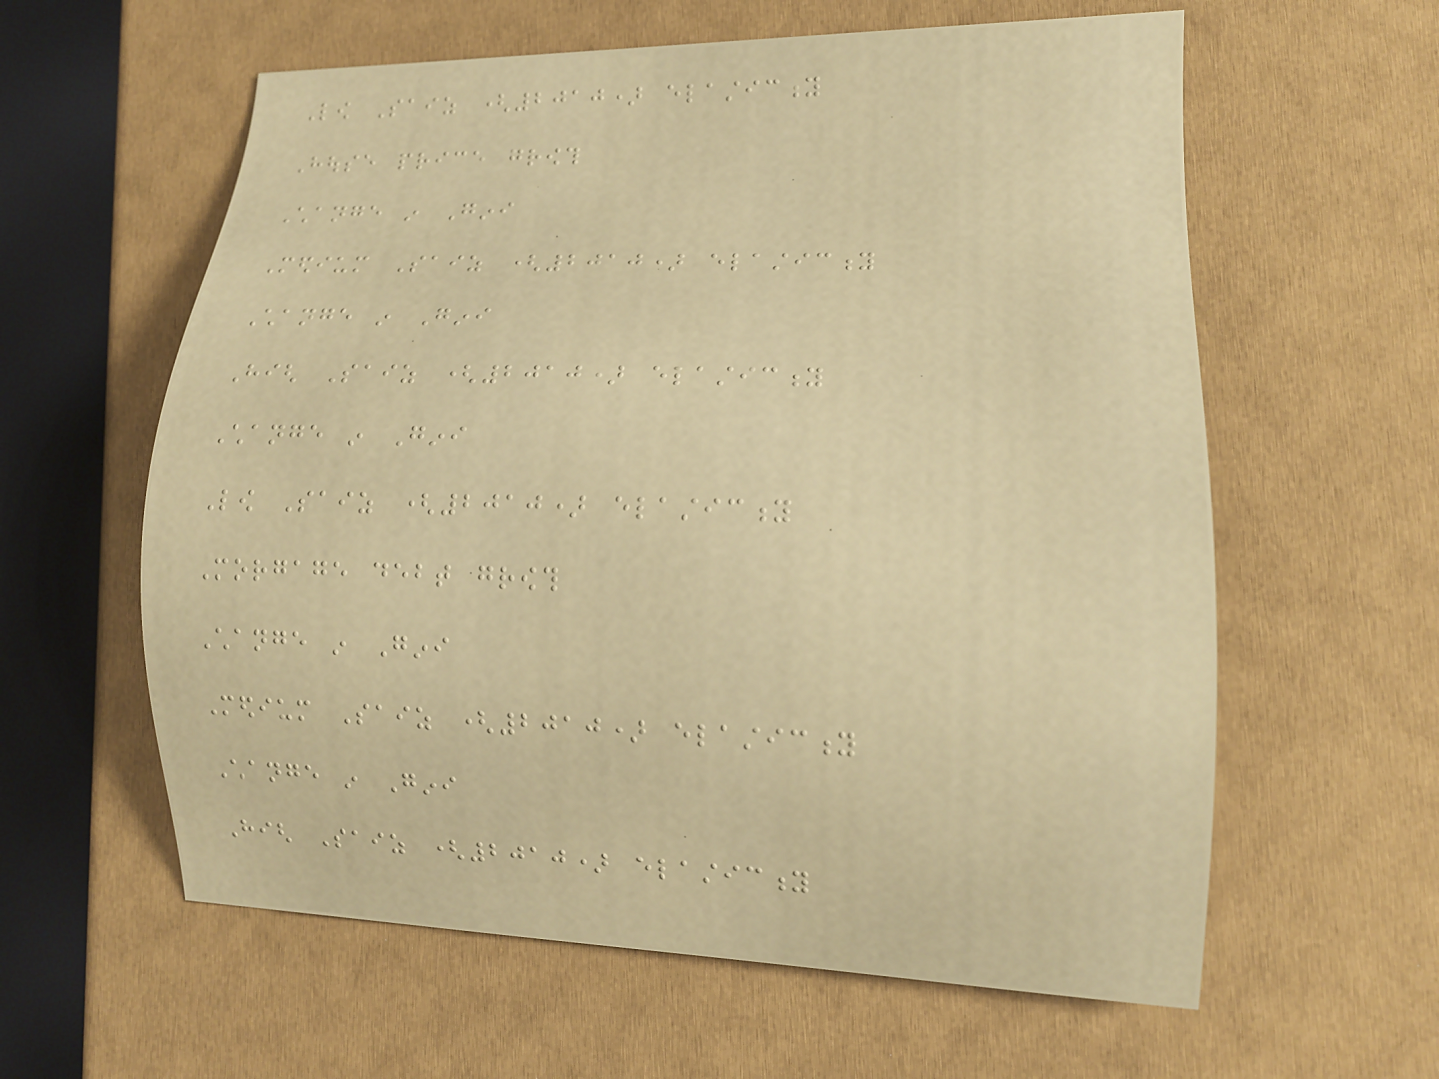Low Saiz (2010) elasticity
House price growth
Change in Gini
Medium Saiz (2010) elasticity
Change in Gini
High Saiz (2010) elasticity
Change in Gini
Low Saiz (2010) elasticity
Morgage debt growth
Change in Gini
Medium Saiz (2010) elasticity
Change in Gini
High Saiz (2010) elasticity
